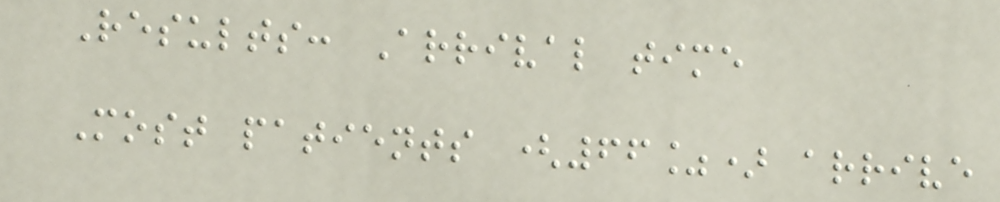Results: Arrival time
Most patients (66%) arrive
